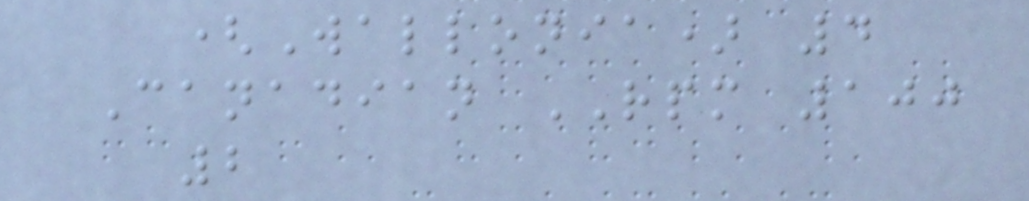(Wallonia) 4
Canadian RPM 100
2
